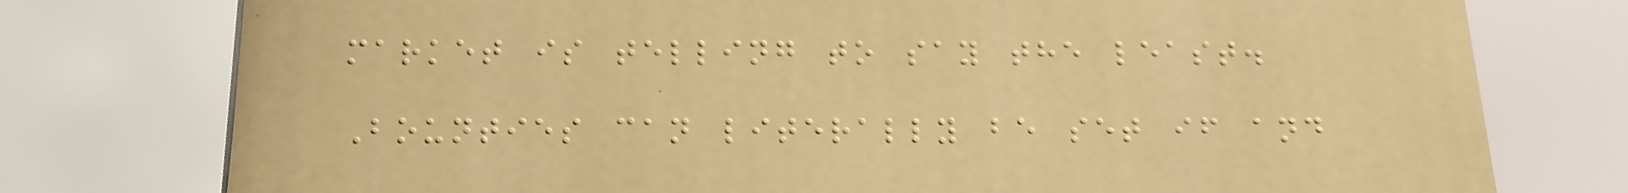market is telling to say the least.
Bounties can literally be set if and
